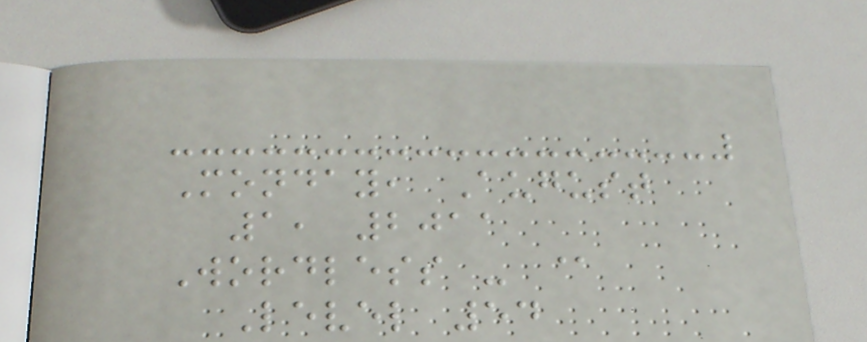Monday, August
1, 2011
Wordless - @
Level 54
